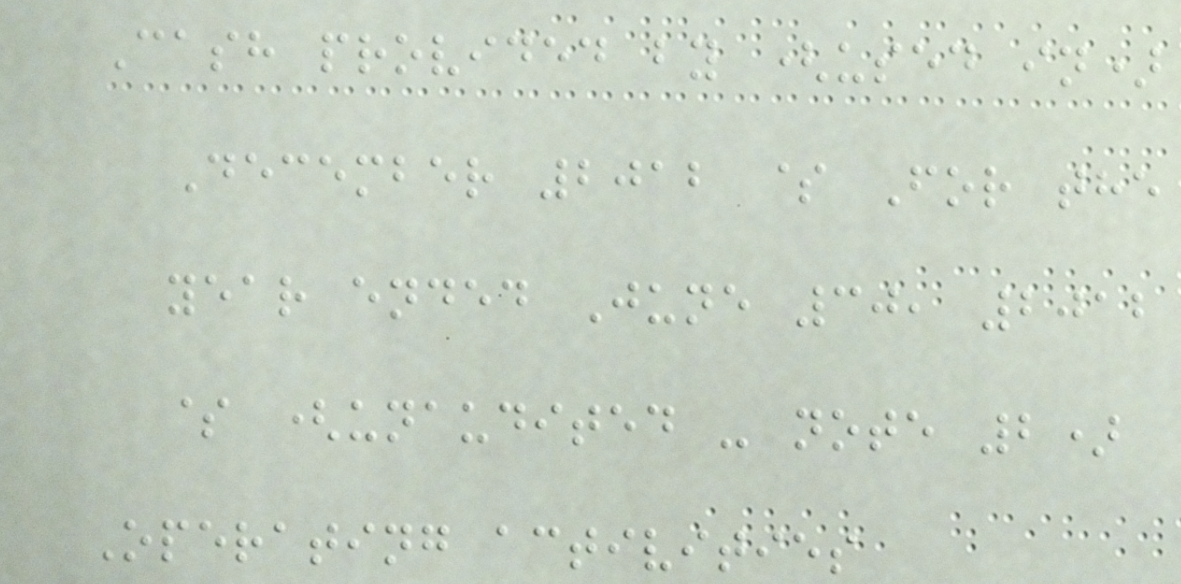Cash provided by (used in)
December 2012 $ For the
year ended June 30, 2012
$ (unaudited - note 2)
Operating activities
